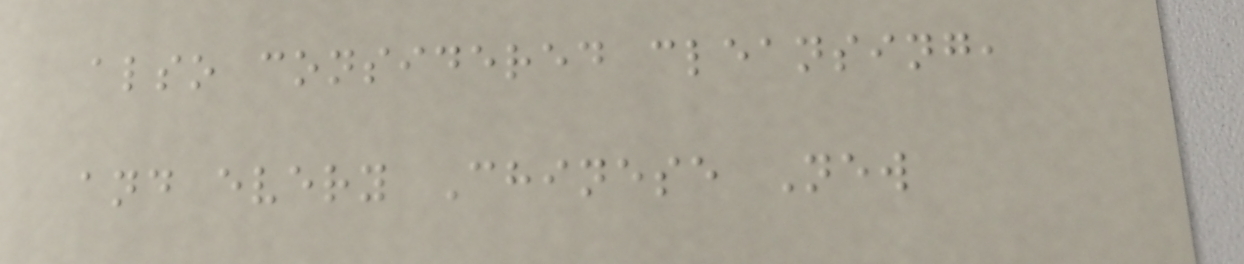also considered cleansing,
and every Chinese New
